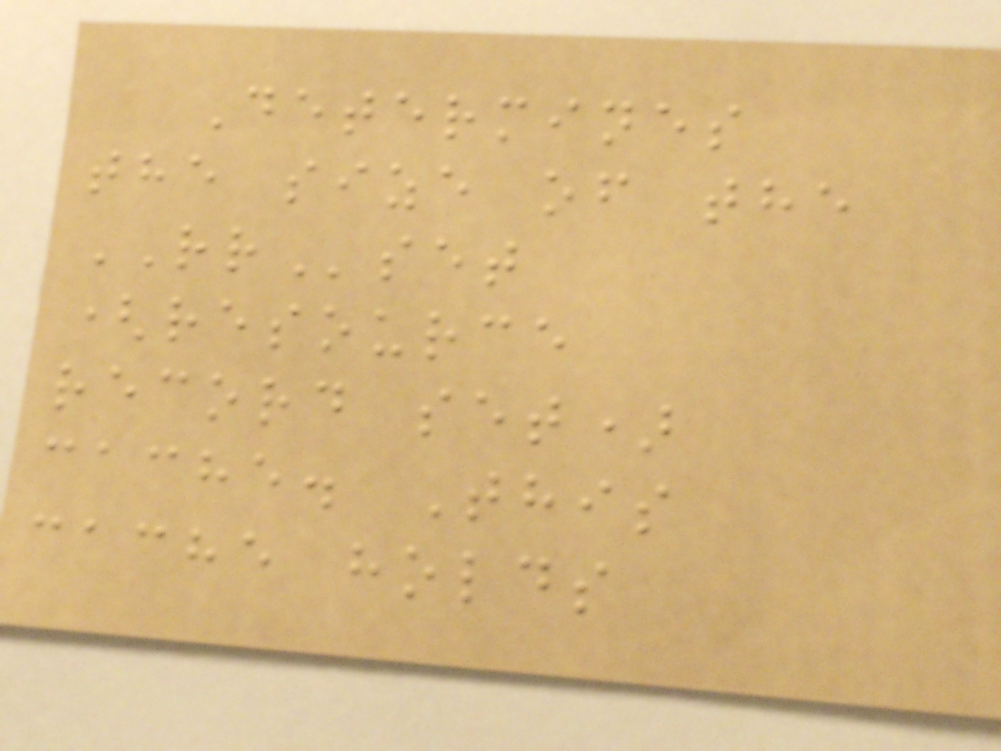Determines
the size of the
RRset
(resource
record set)
cache. This
cache holds
